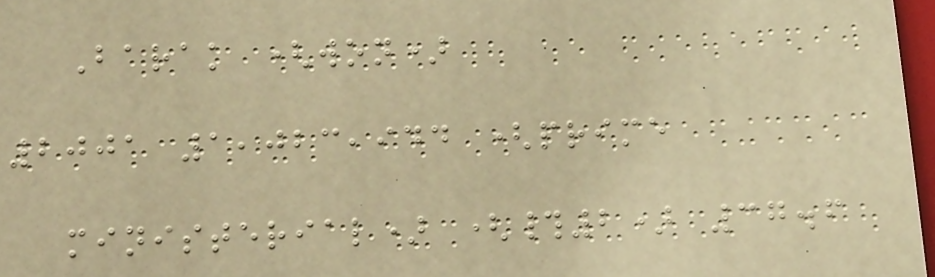Barak (won)
2001 1,023,944 (prime
ministerial) (#2) 37.6
